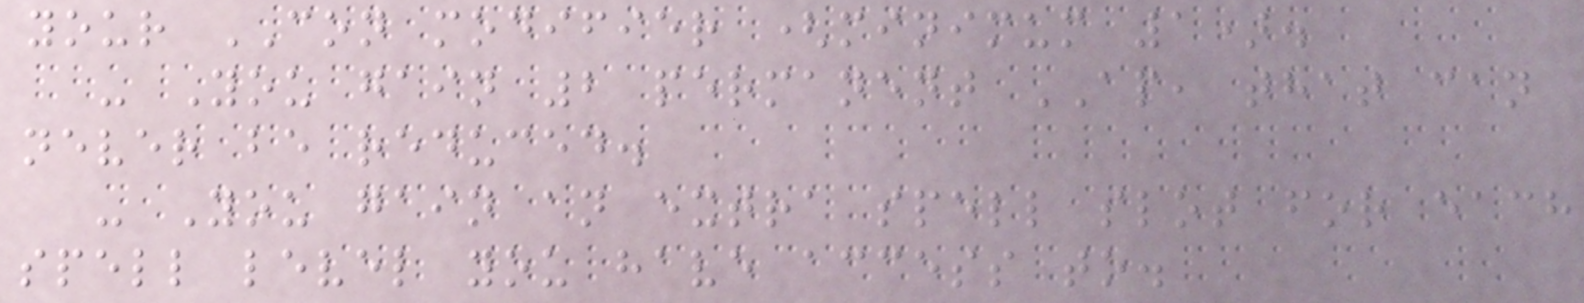your CON modifier (minimum 1).
- You gain 2 permanent AP, that can
never be reduced.
- You gain an extra spell slot for each
spell level you have access to.
